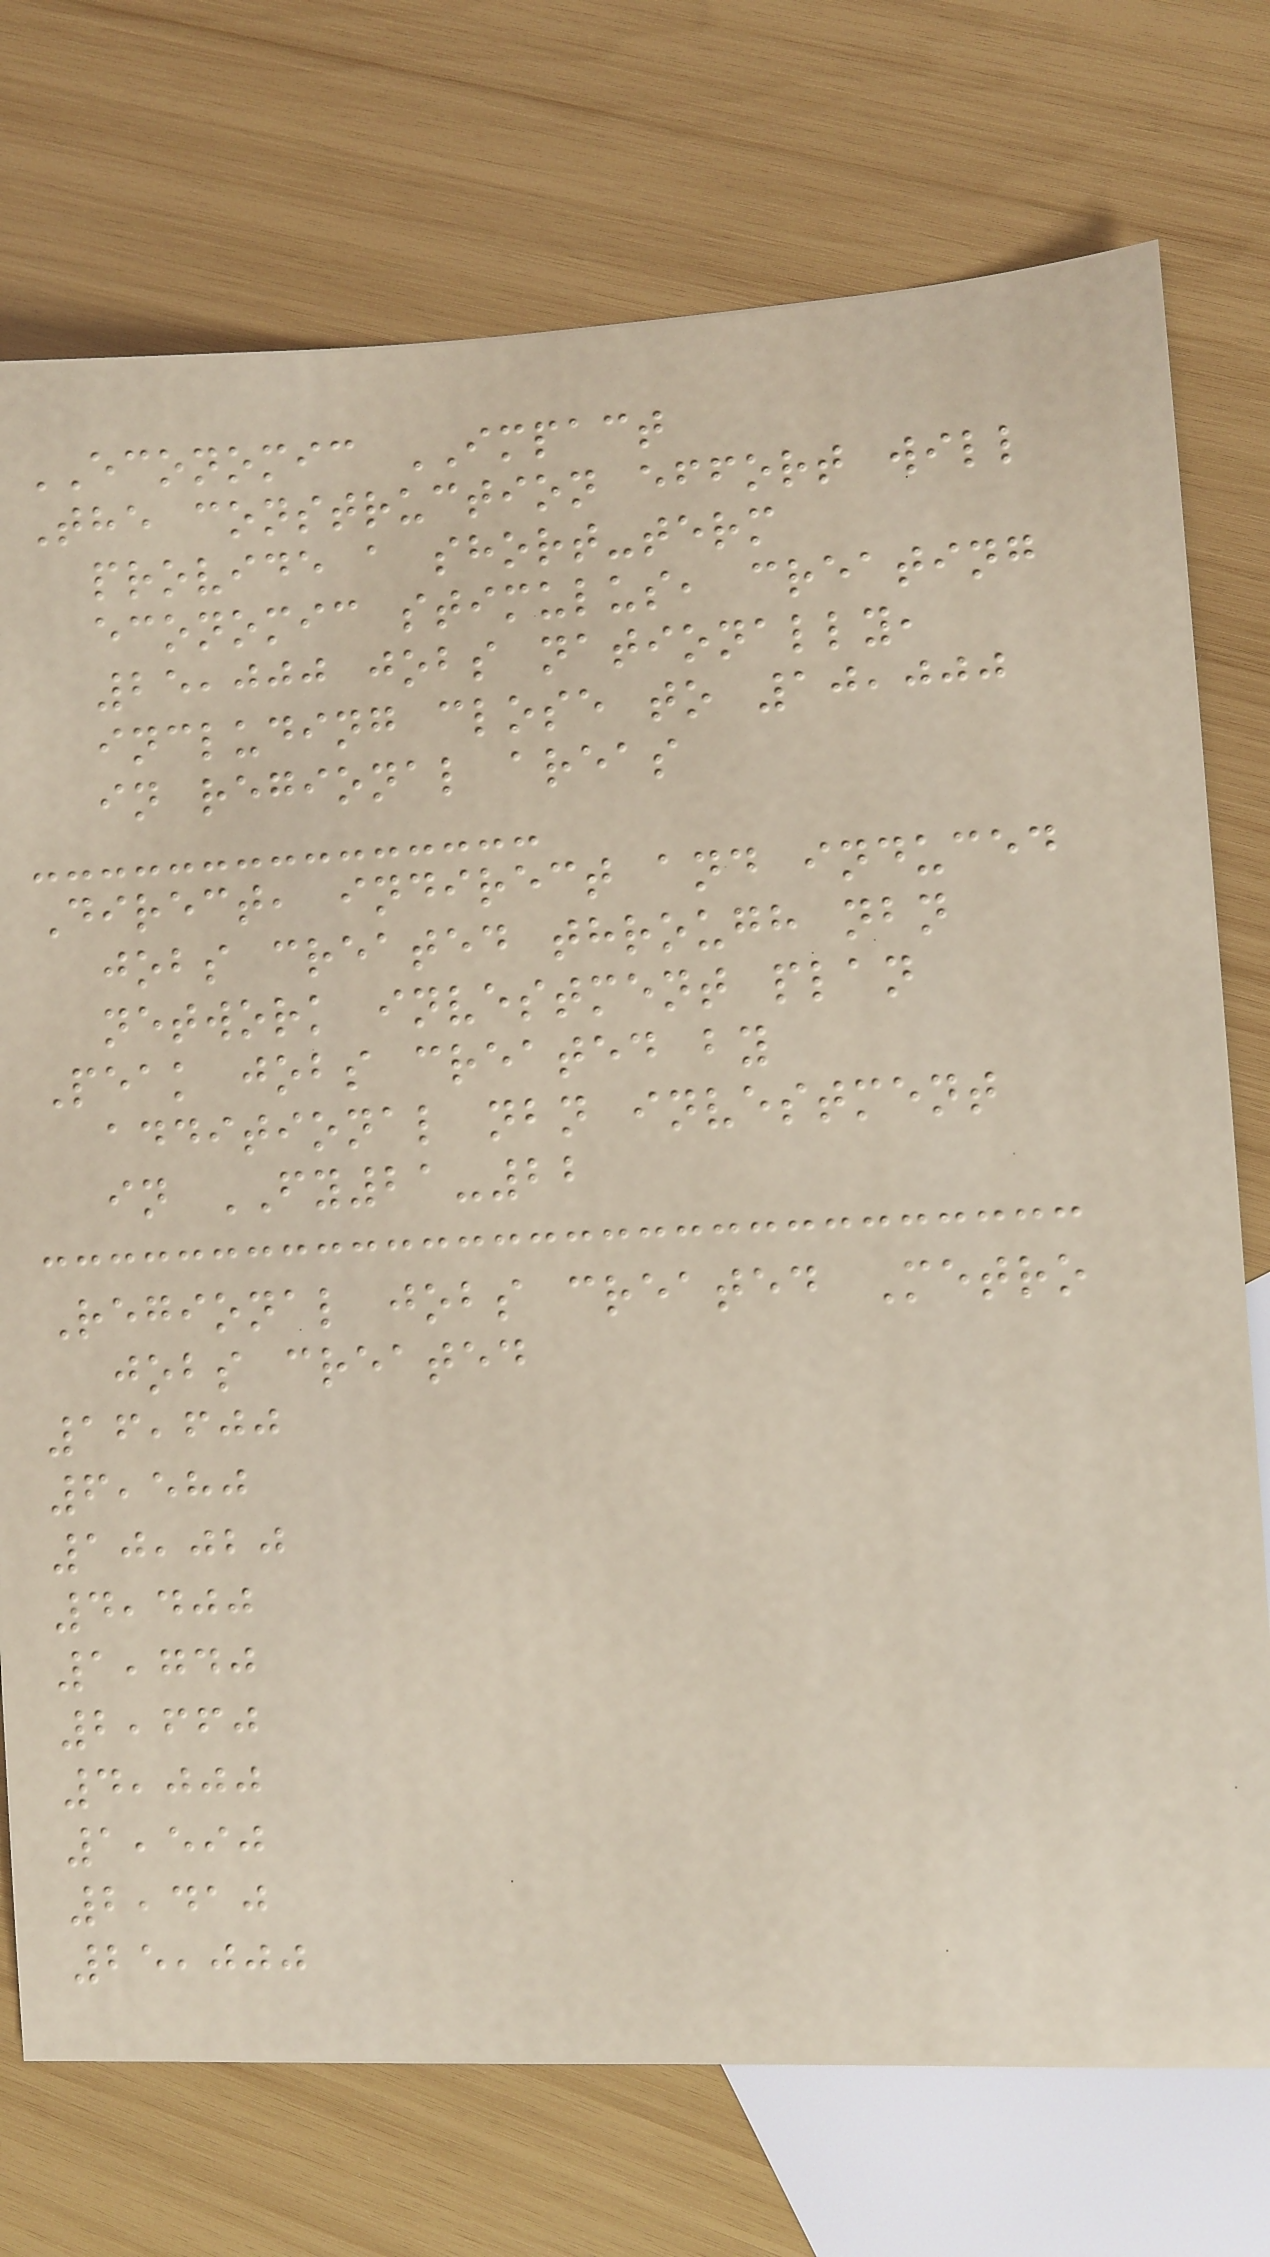ECONOMIC IMPACT
The construction effort will
provide a short-term
economic stimulus, creating
25,000 jobs nationally,
including close to 10,000
in regional areas
Direct, indirect and induced
jobs created through nbn
network investment plan
Peak jobs created by
additional nbn investment
in FY21-22
Regional jobs created Metro
jobs created
16,600
6,580
10,020
4,400
1,740
2,660
4,000
1,590
2,410
25,000
